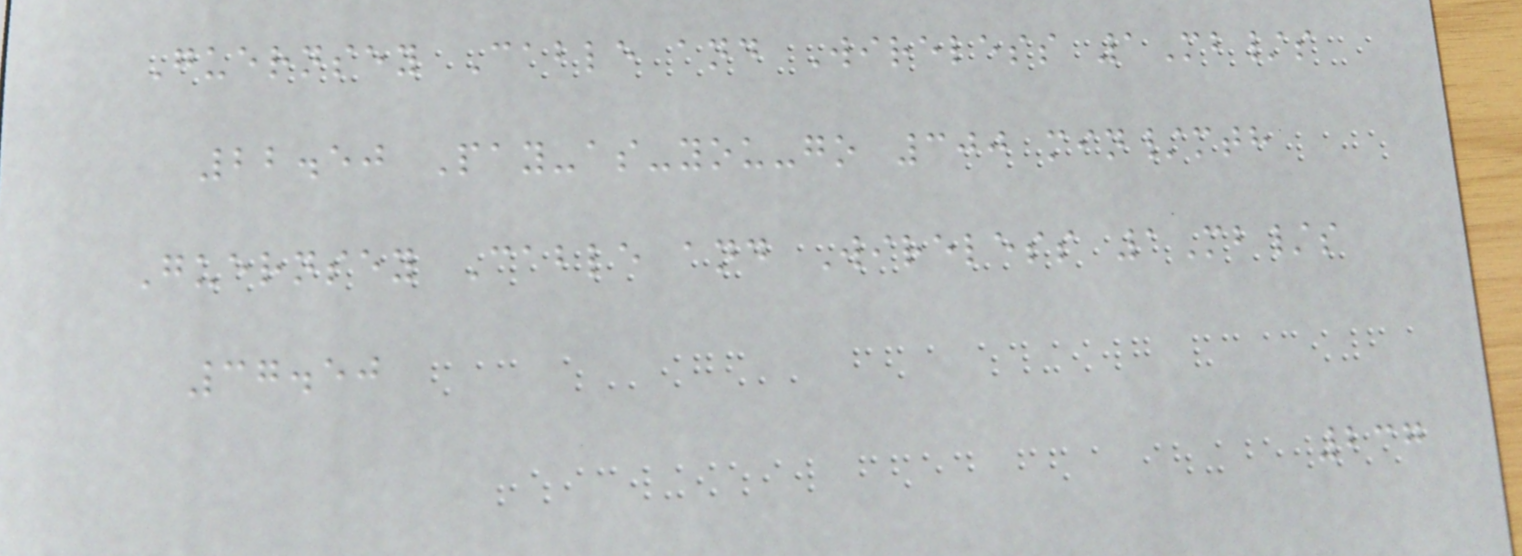Guernsey Cable and Wireless 1Mb/s
22.50 Pay-as-you-go 300 min/mth
Guernsey Cable and Wireless 1Mb/s
37.50
237
